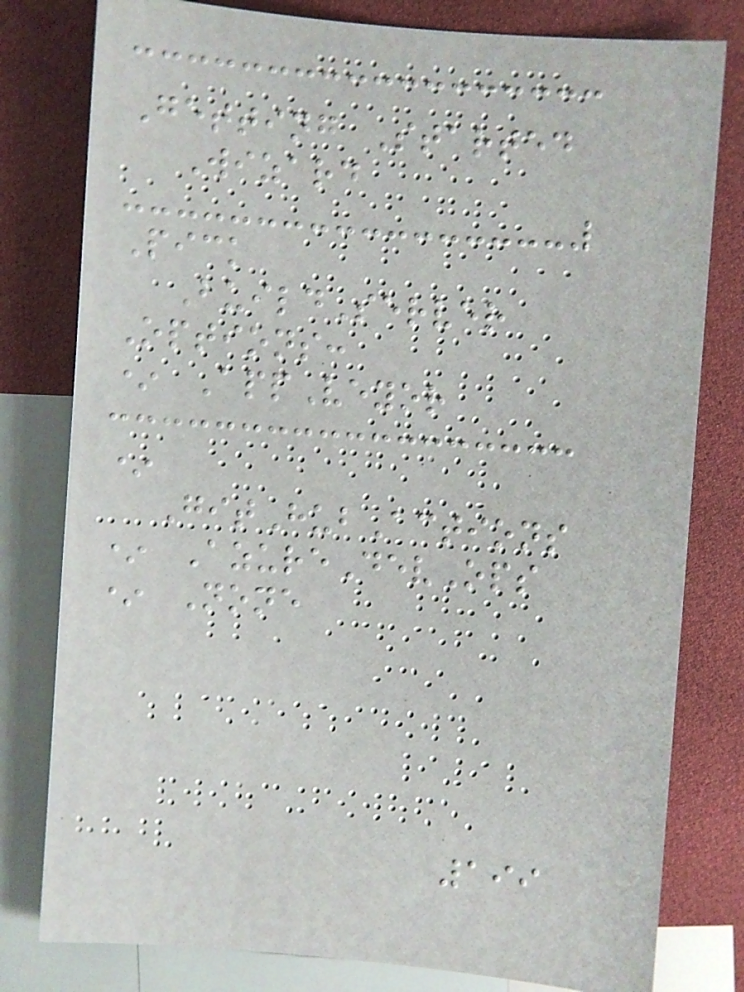Getting Started
Wizard
Pick
BuildServer
Options:
* AppVeyor
*
GitHubActions
* AzureDevOps
* None
199
